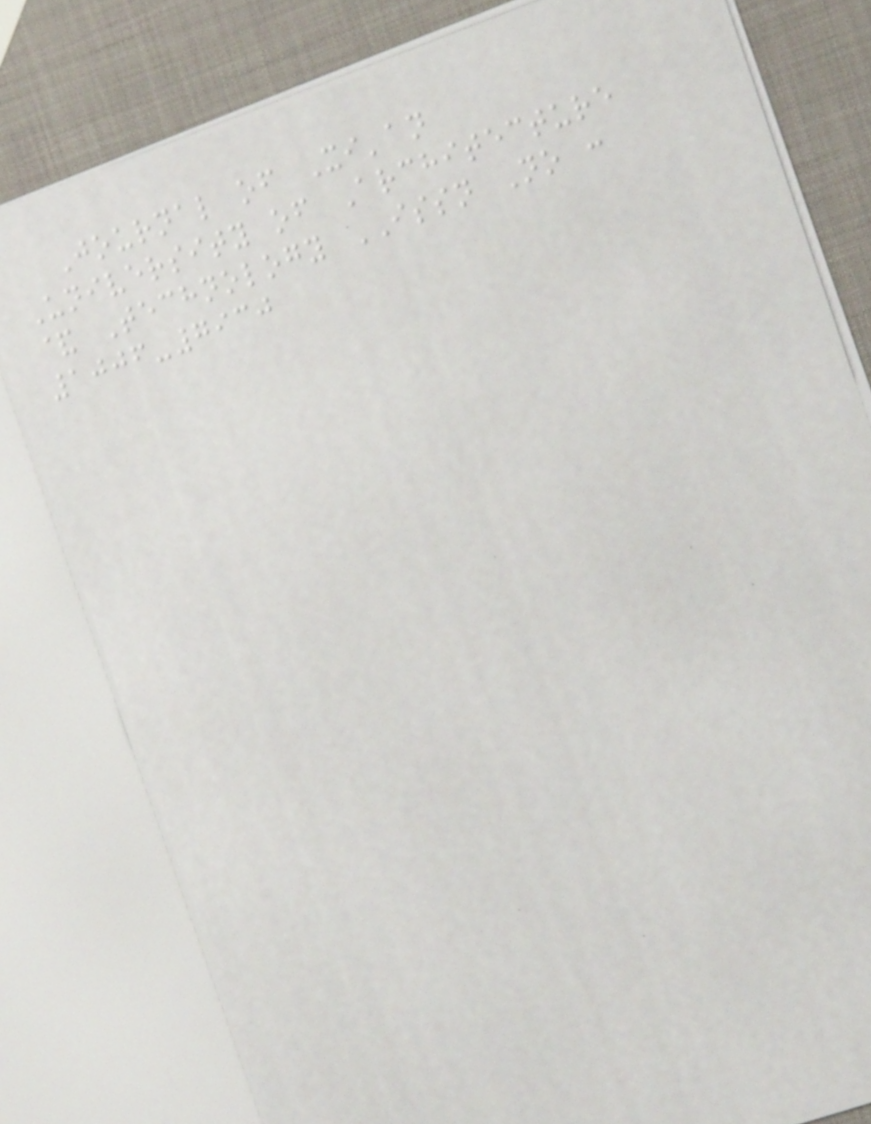Journal of Xi'an
University of Architecture
& Technology ISSN No :
1006-7930
